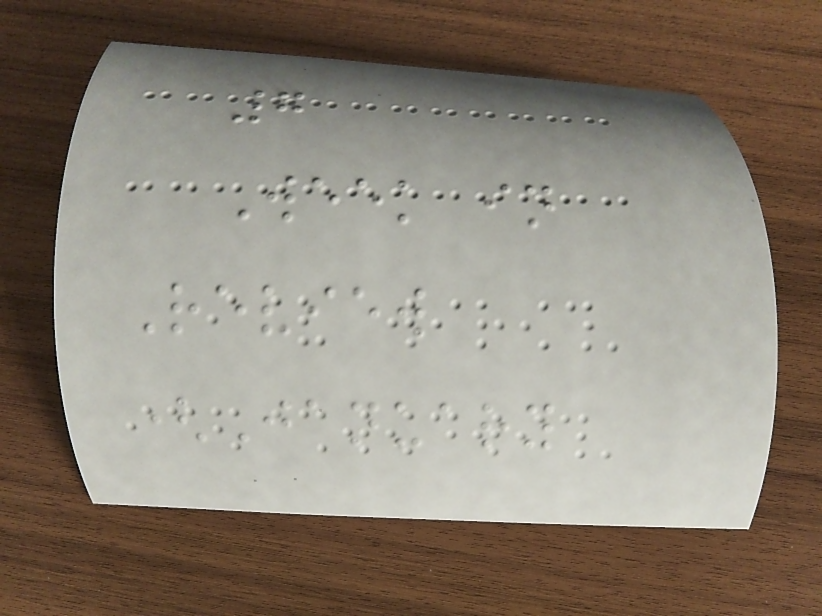7
Week in
Review
(January
